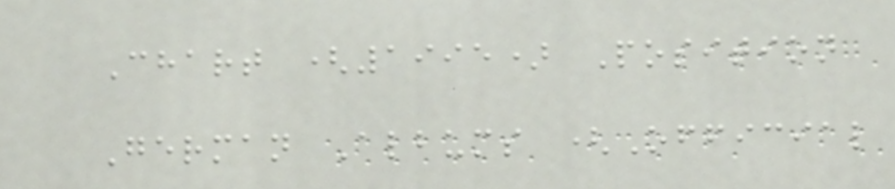Chart (1995) Position
German Albums (Official
